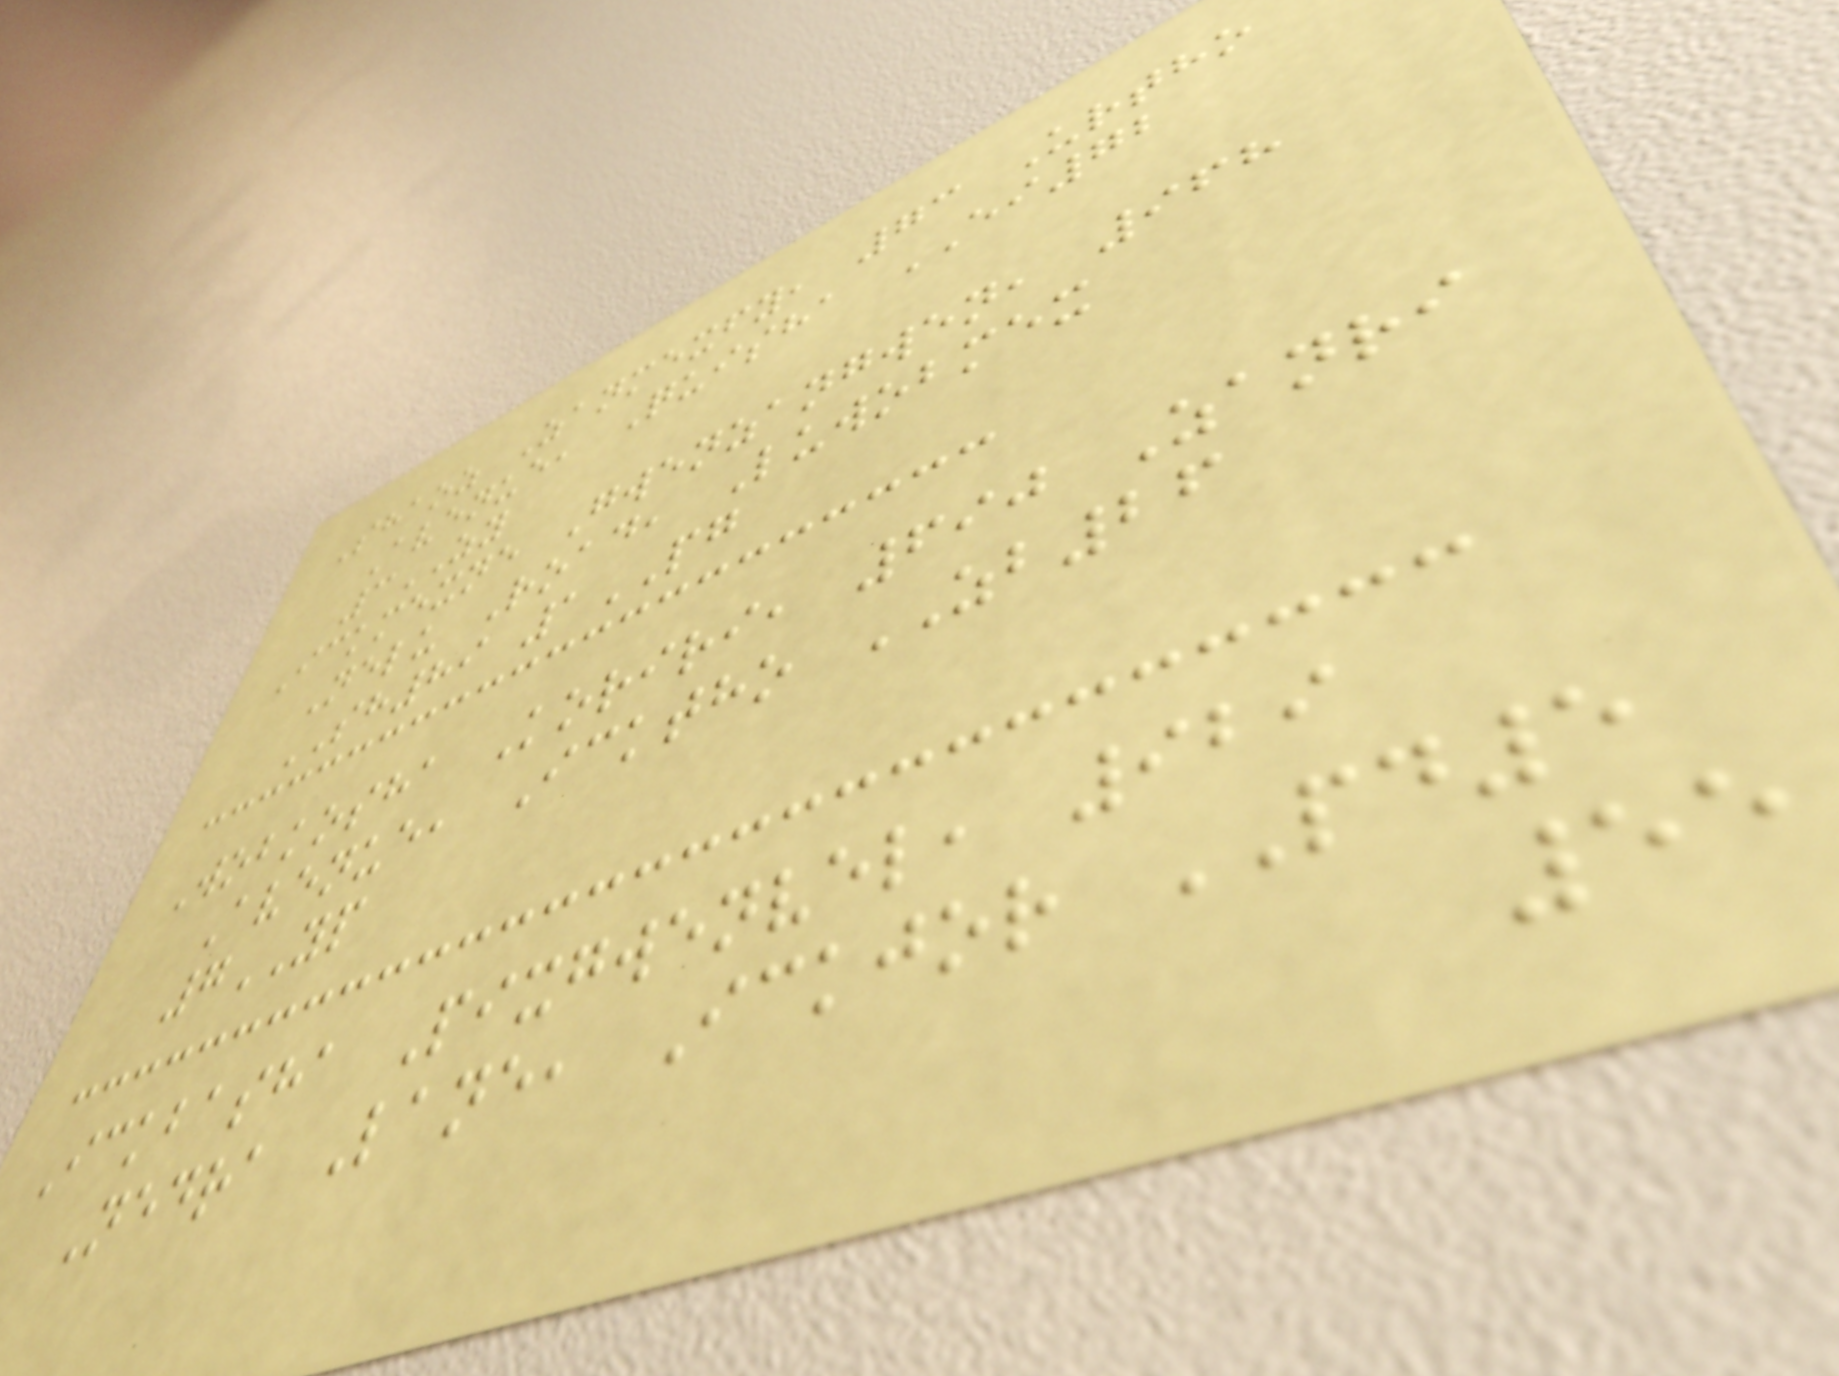Shaoz Zanmexfy, 73 Urtho
Avenue, Quisha EI72
3ZY
Ickmexne Gwenzangwen, 968
Nelu Road, Luwobmex
SH89 1PG
Wobkosha Koriri, 690 Zanri
Avenue, Icktho ZB26
7YP
Ickbasha Pixgwenvel, 929
Nedra Lane, Ickjor PD5
55
